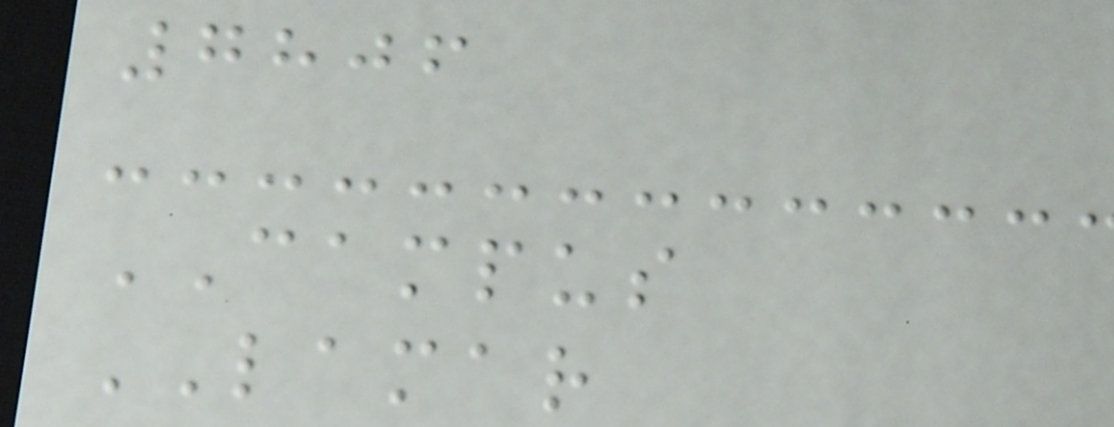7806
CAMPUS
LAMAR
